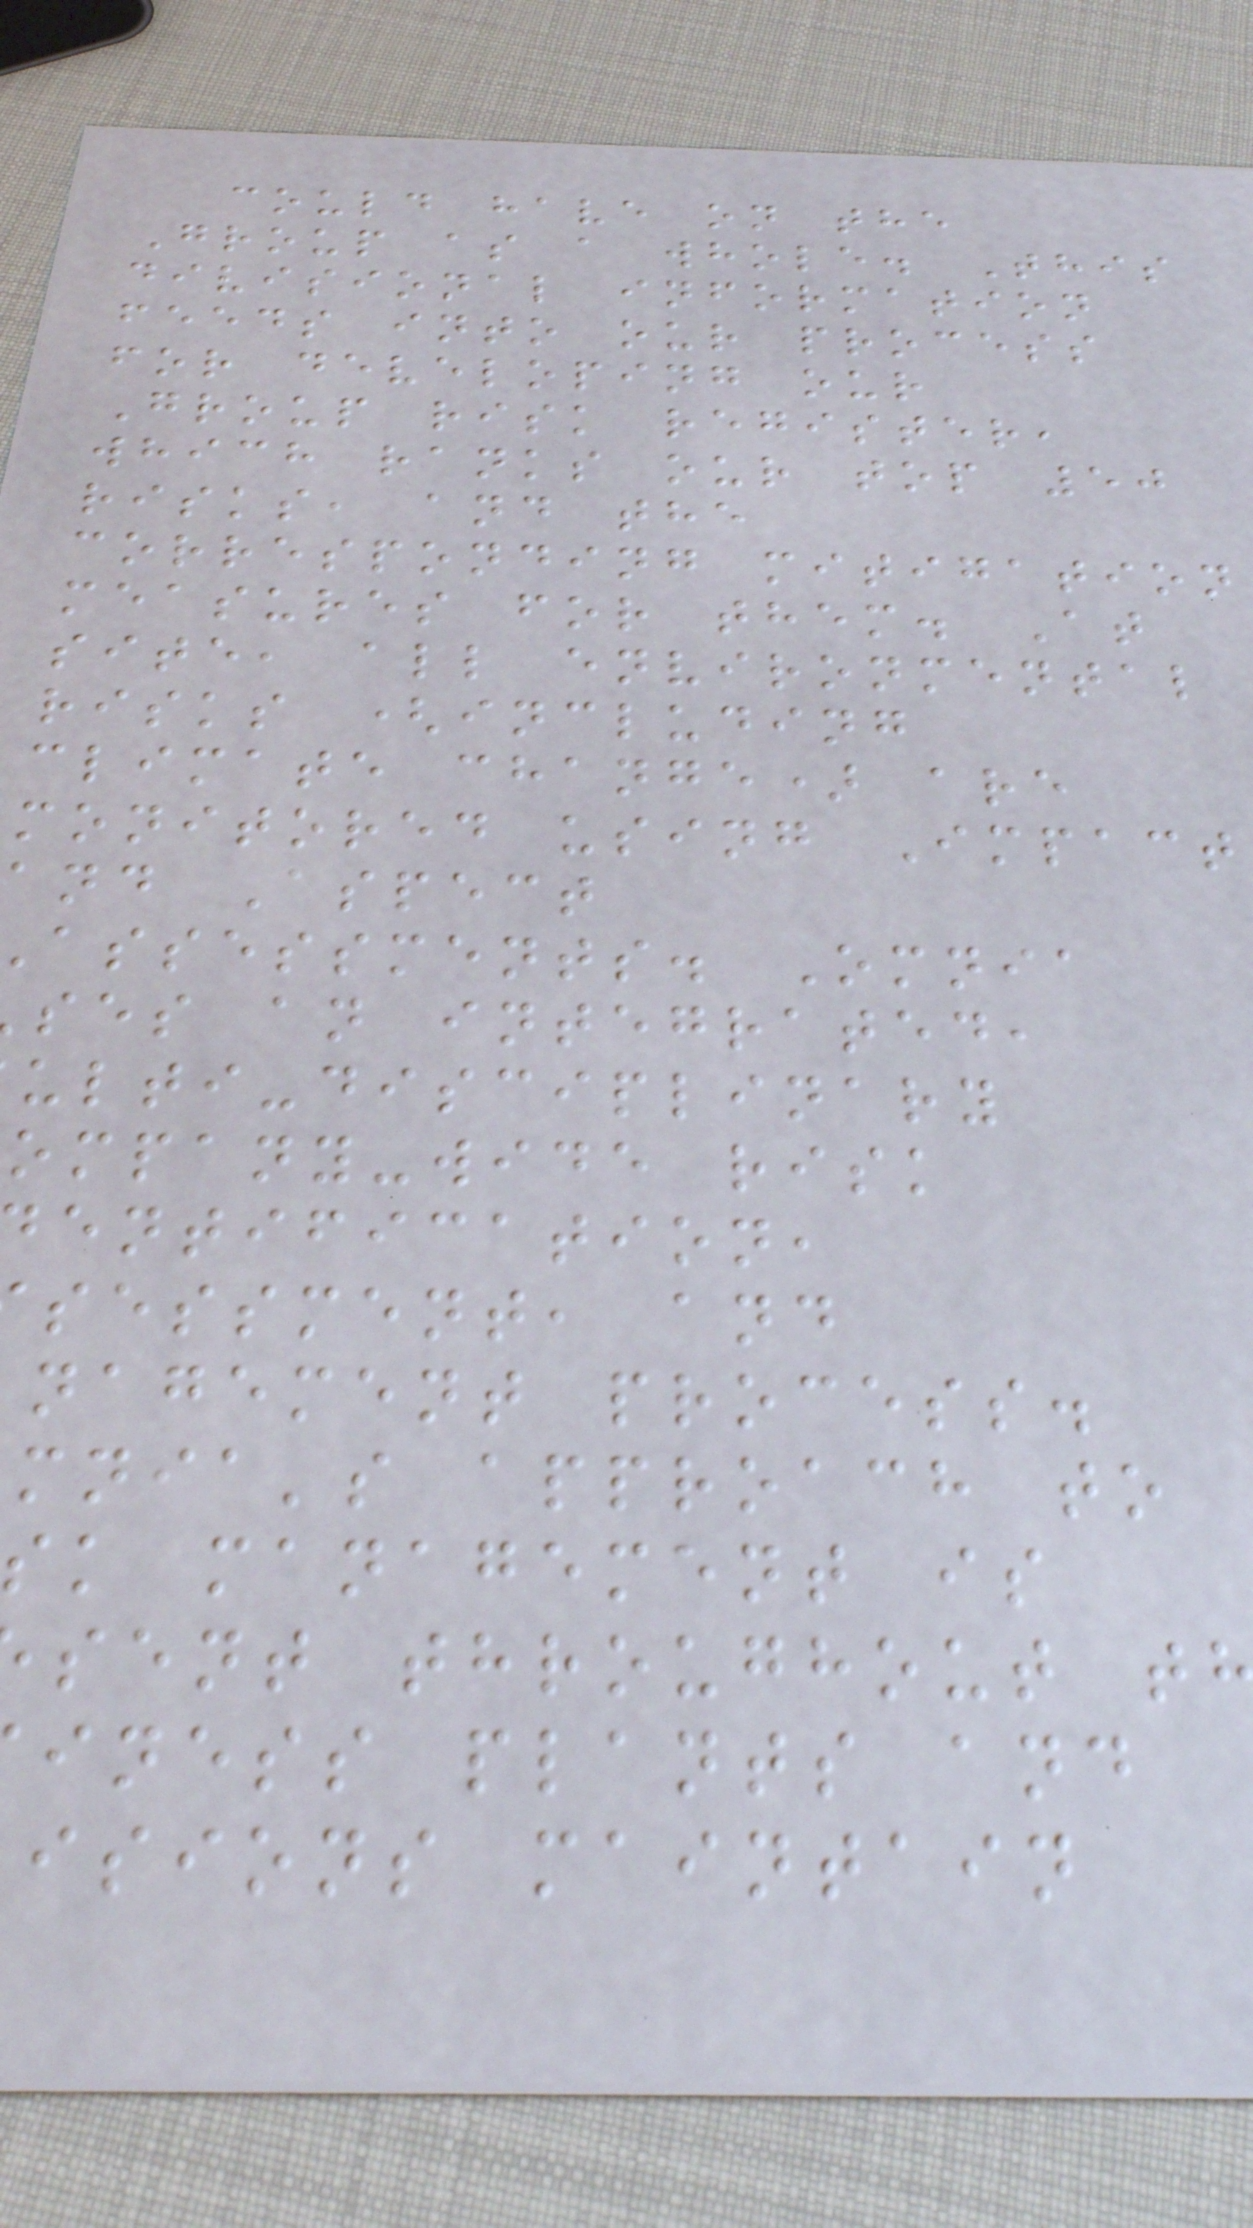could have on the
Group as a whole. This
divisional information
feeds into our process
for developing our
Group risk register,
which ranks our top 50
risks, and the
corresponding mitigation
measures for them. At
site, all environmental
risks (including
climate change) are
monitored using Impact
and Aspect
assessments. Omnia
ses an integrated,
ulti-disciplinary
ompany-wide risk
entification,
sessment, and
nagement process.
mnia's approach to
sk management is
sent throughout t
iness plants and
isions maintain
